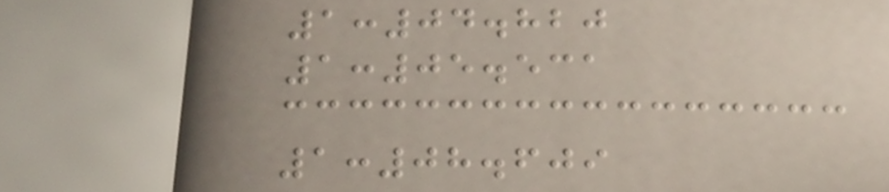1:04.820
1:05.531
1:08.609
